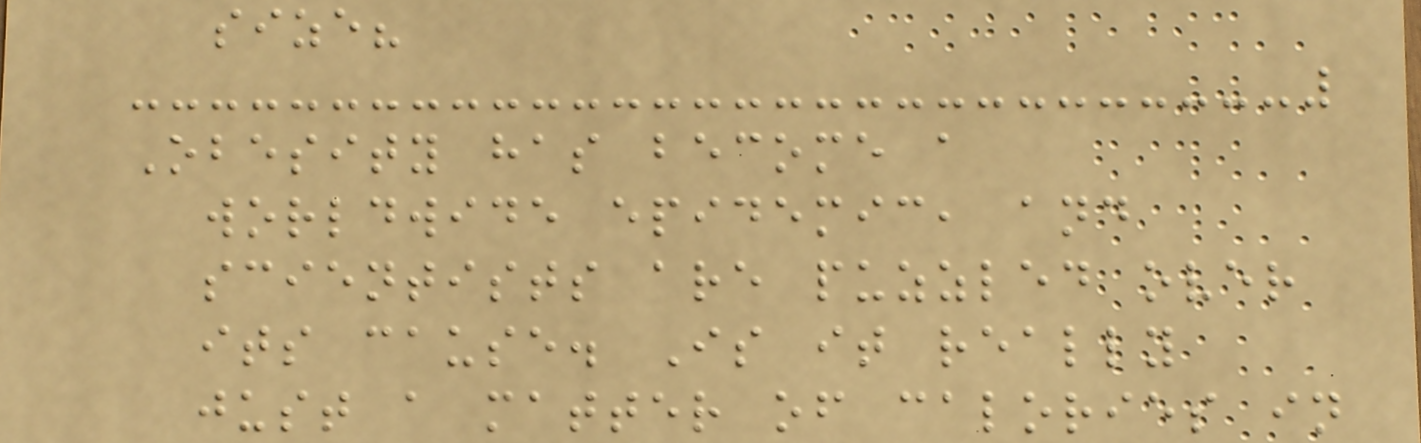size?
Obesity has become a
worldwide epidemic, and
scientists are puzzled over
its cause. Is it really
just a matter of calories in
